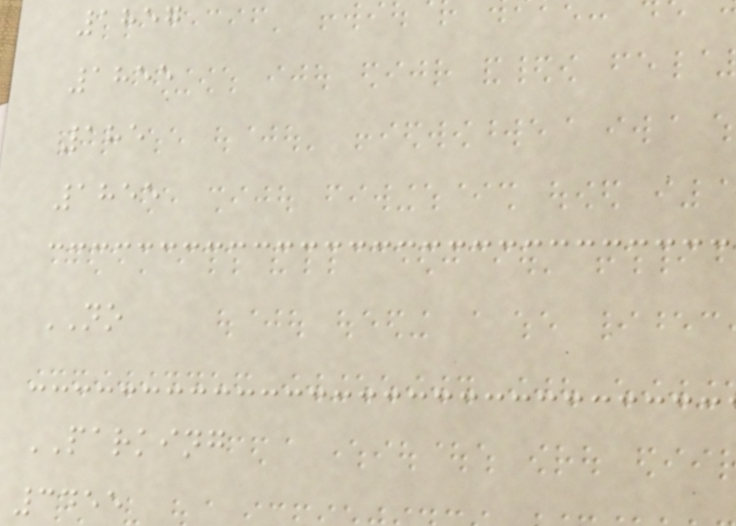1857
1855
185
1855
NO
PARKING
3455
